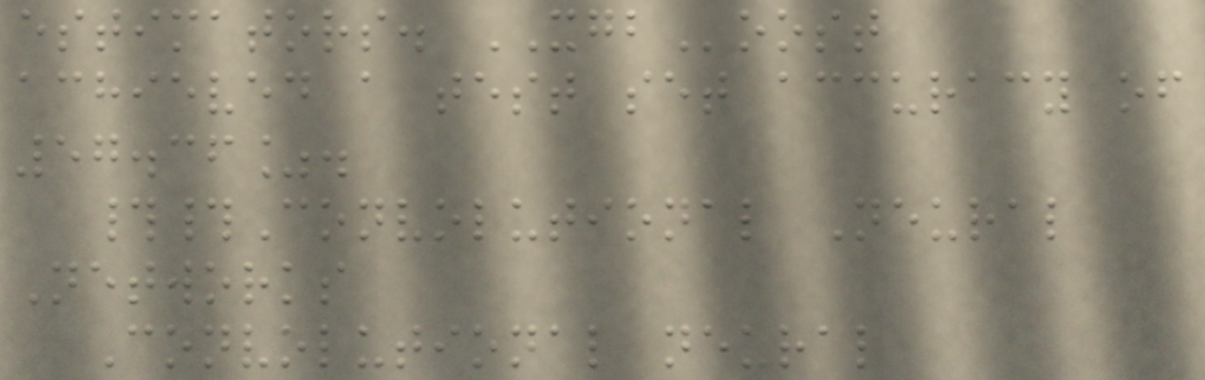estimators. XGBoost
achieved a test set accuracy of
57.36%.
##Convolutional Neural
Networks
Convolutional neural
